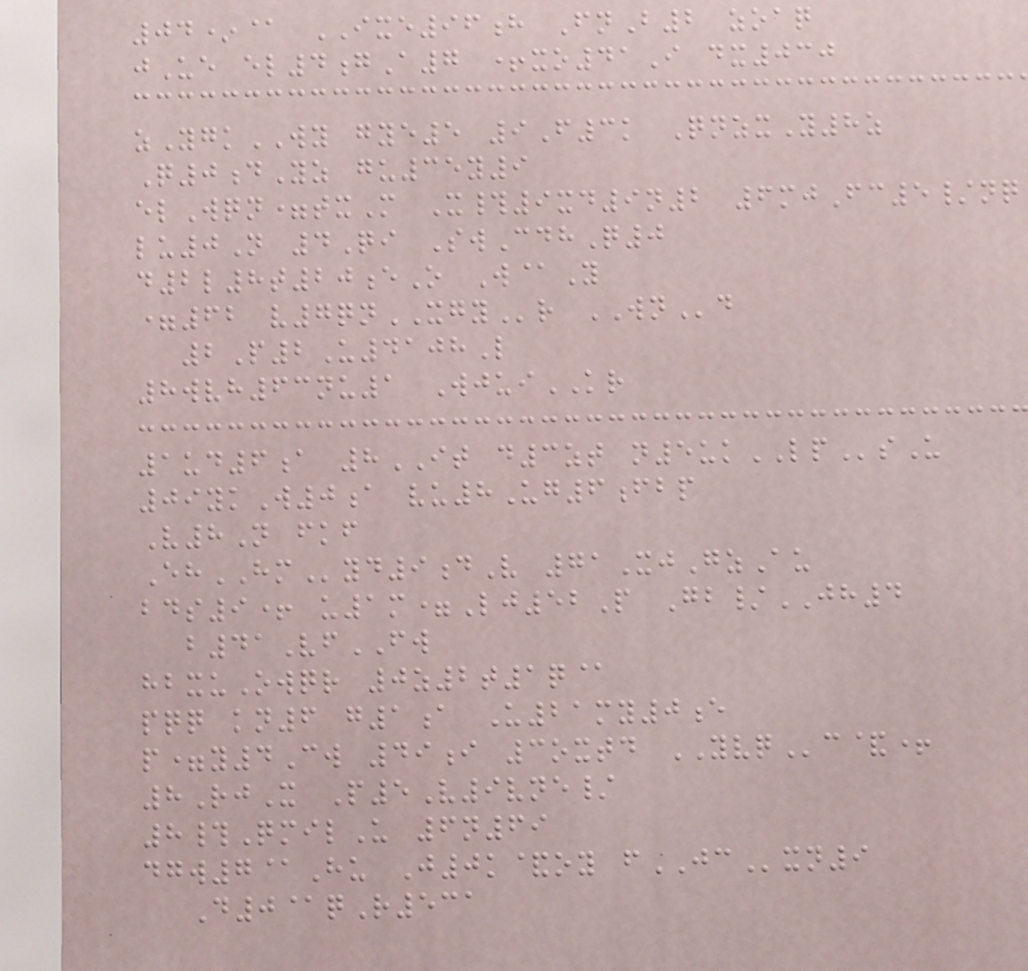04*@ IXE96h FnB2 zoaq
jUe el4gA7 +xo41I dx030
zYgkWY gye5 9F3k QnzxY8z
Q0dYz gu35y9
elWqn=txM X#9xd9n2 6mjFc5/nq
lu0N 4Qi SwCdhQ0
d2l8t20eO W@Y
=62 v7qnXGYr WNd
2P2U4108L
8wvh63nu1 WjuiKR
1ud6a 8IT d3zt n5ukLPsU
09ykW0a vu8Ug6fbp
V8N fkf
EhHMyd9dV 71XjGzAu
bds9+ u1m=Lj52P Gb/JH4
b41VfFW
hbxuOwqr 0z2t1q@
pqq kn6 g1a U21my0e
p=y4Cw 49i 3oxtd YVQc&+
8RjX P5V9vne/
8#QmilU 6n69
dgw7@Hu J0k&oy fJCxn9
D0@qR531
